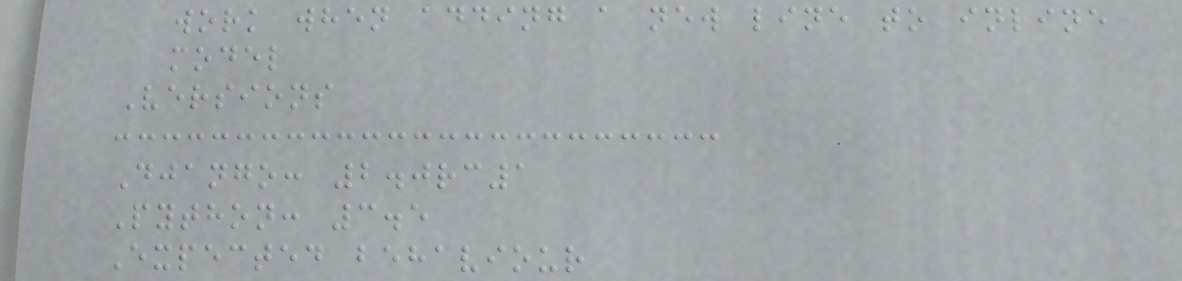work when adding a new line to inline
model
Versions
Django: 2.0rc1
Python: 3.5
Expected behaviour
